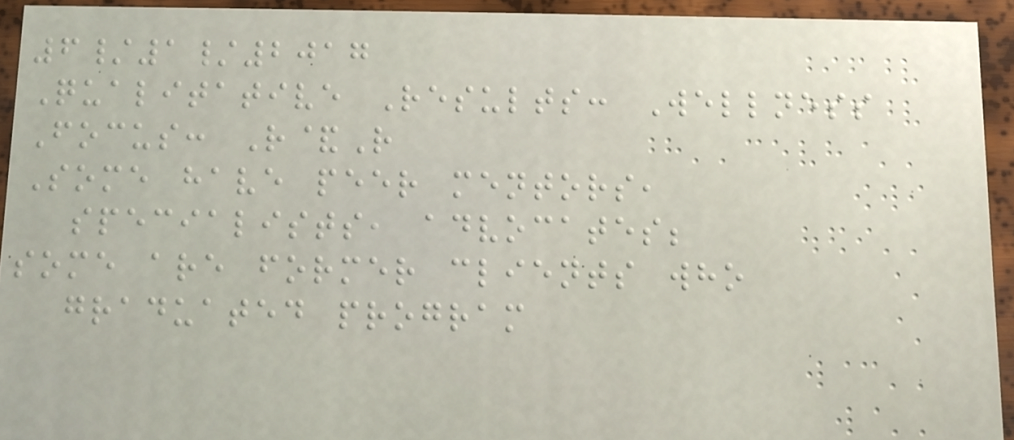6/1/2017
Qualitative Results: Wellness
Focus: R&R
Some have peer mentors,
specialists, advocates;
some are former clients who
graduated program
